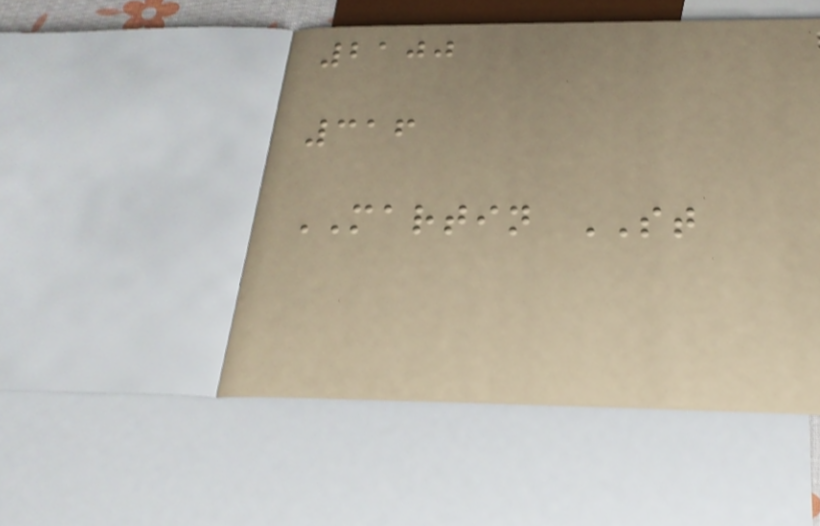2100
316
MARTIN ST
